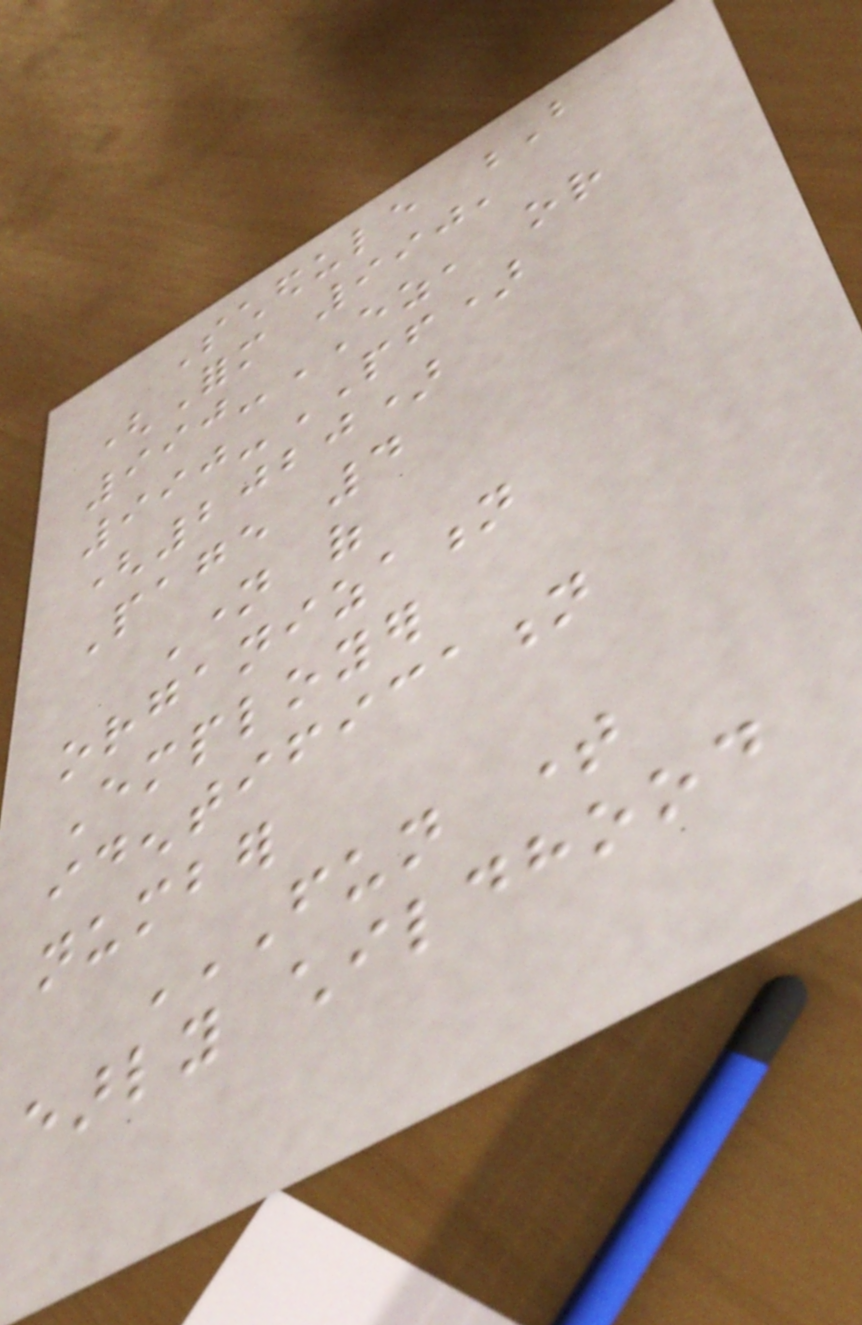Schedule B
(Form 990,
990-EZ, or
990-PF)
(2020)
Page 4
Name of
organization
Employer
identification
number
FUN TIME
EARLY CHILDHOOD
